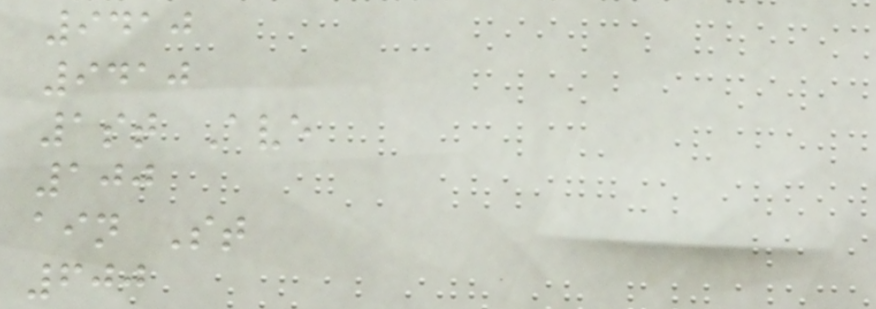9410
9410
1st Ave
100
ain St
600
